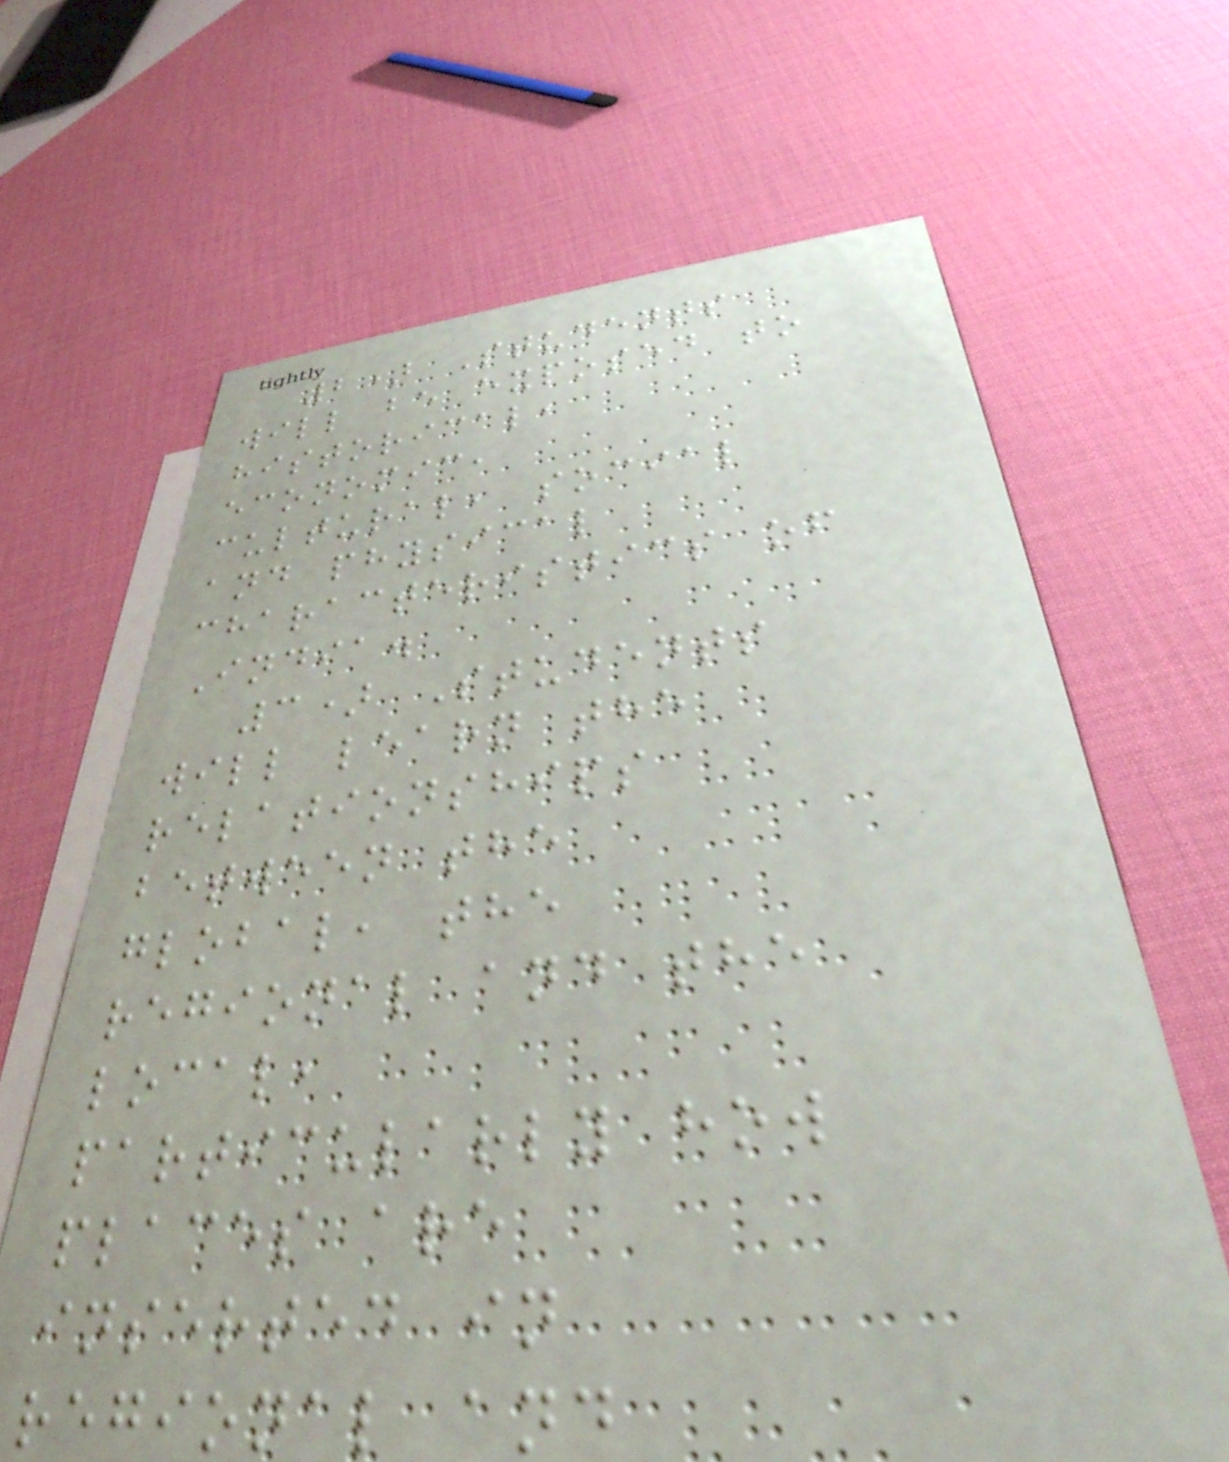2) Students
will be exposed to
historical,
economic,
cultural, social
and physical
characteristics of
India.
3) Students
will learn the
relationships
between the
global, the
regional and the
local,
particularly how
places are
inserted in
regional and
